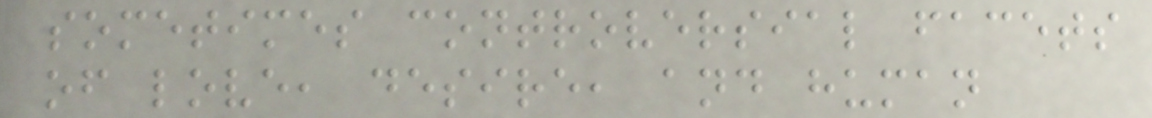sometimes controversial facets
of love, desire, and human
